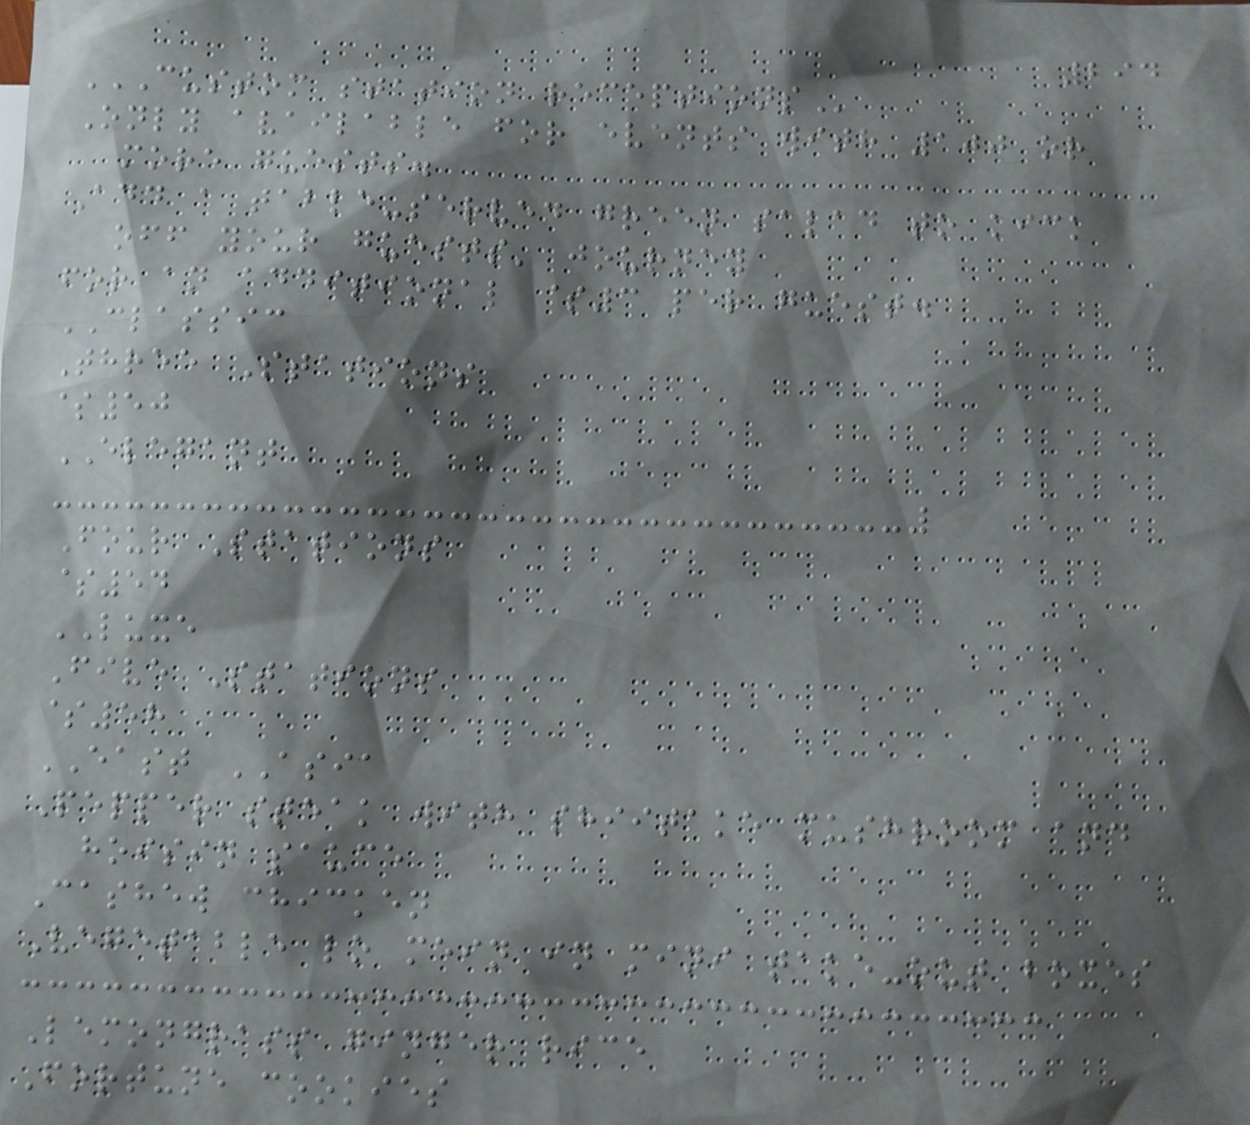294
CUSTOM STATION RECEPTIONS
Only available for events with 100 or
more guests.
Add a table-served green salad to kick
off your guests' journey
for an additional $3 per guest.
CLASSIC
Three Stations
$50
ELEGANT
Four Stations
$54
LUXE
Five Stations
$58
EAST ASIA
Pepper steak with shiitake mushroom and
hoisin sauce
Cashew chicken
Vegetable lo mein in mini take-out boxes
Lemongrass ginger rice
Fortune cookies
